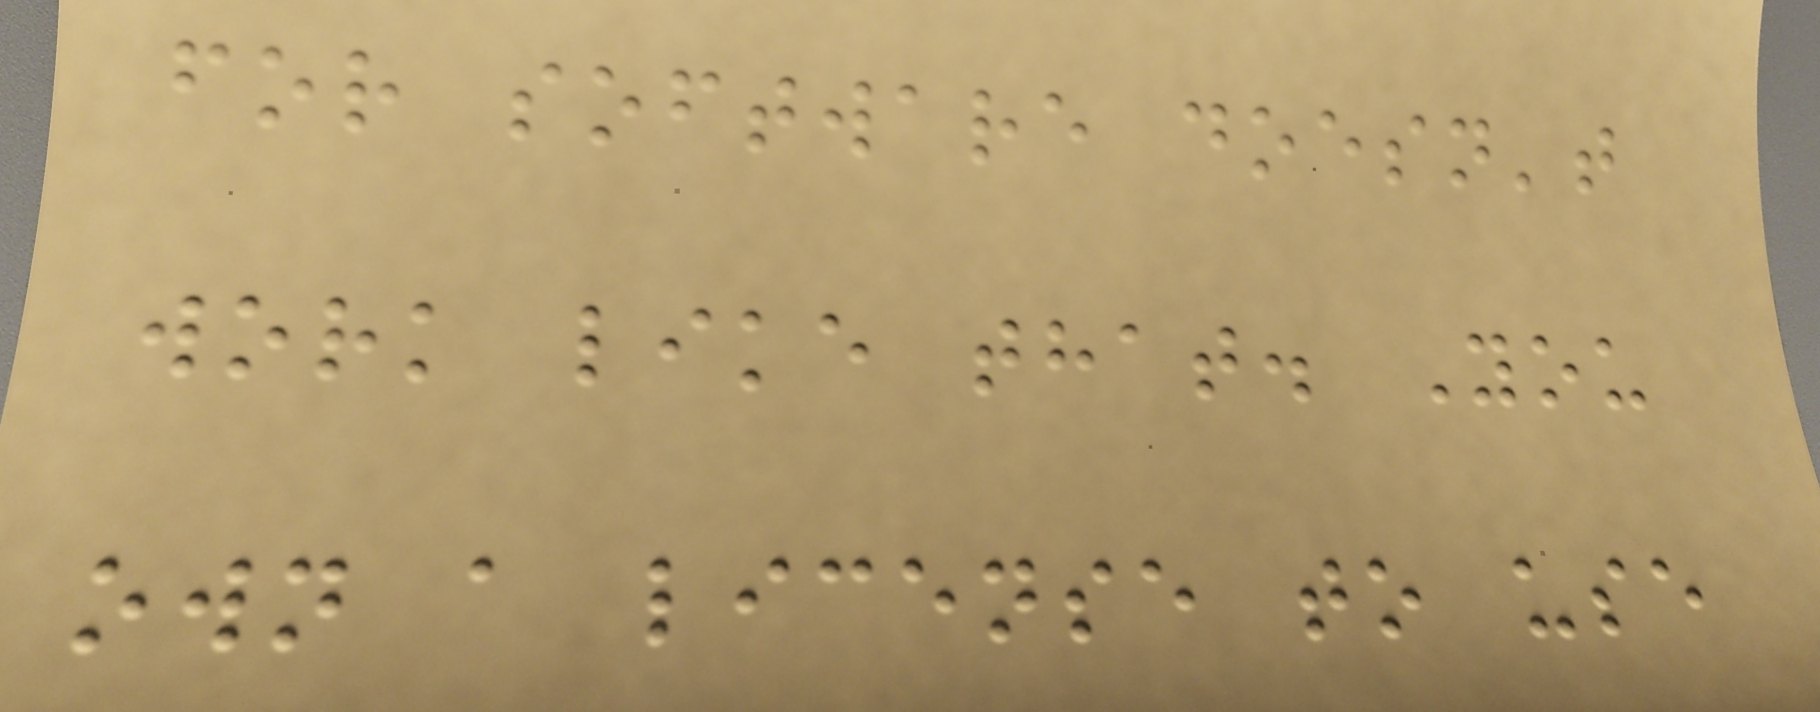for software doesn't
work like that. You
own a license to use
